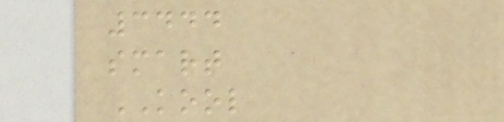3444
smart
KOOL
